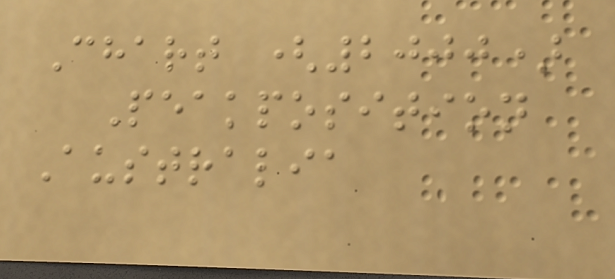Chart (2000)
Peakposition
Australia
